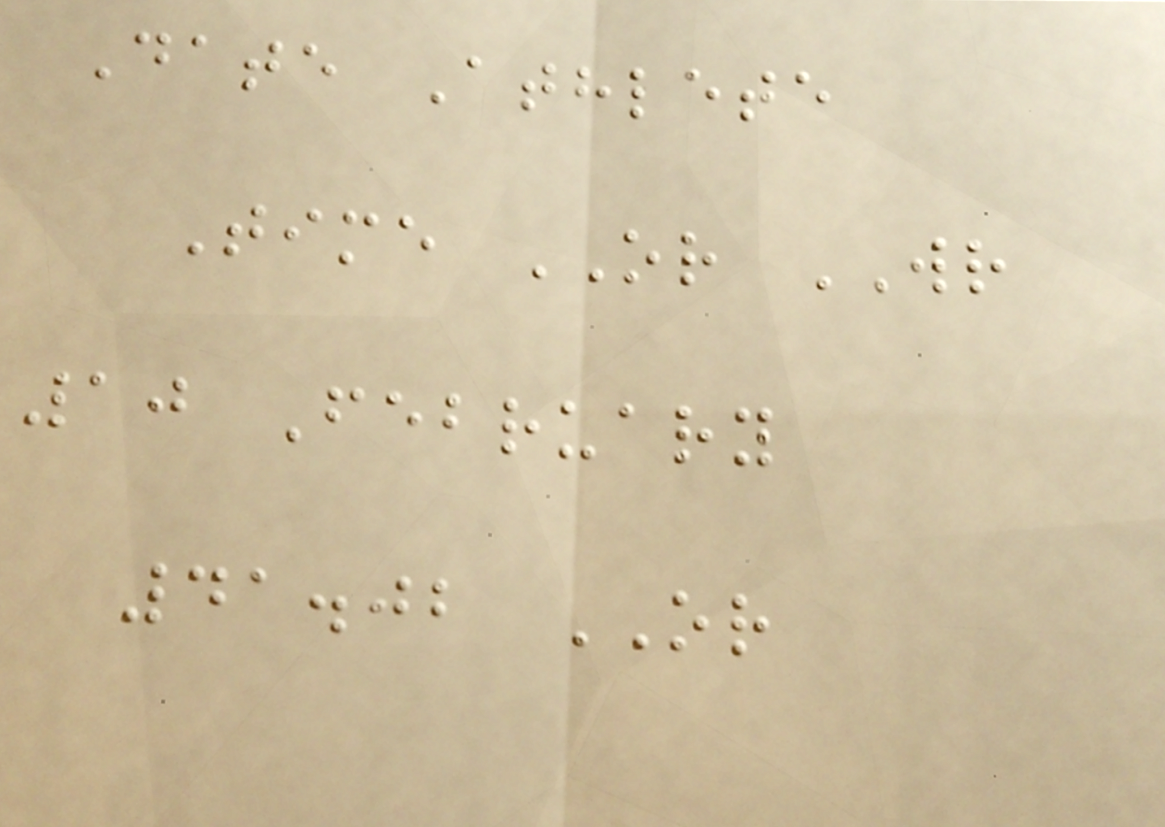Date Athlete
Time OR WR
10 February
41.02 OR
